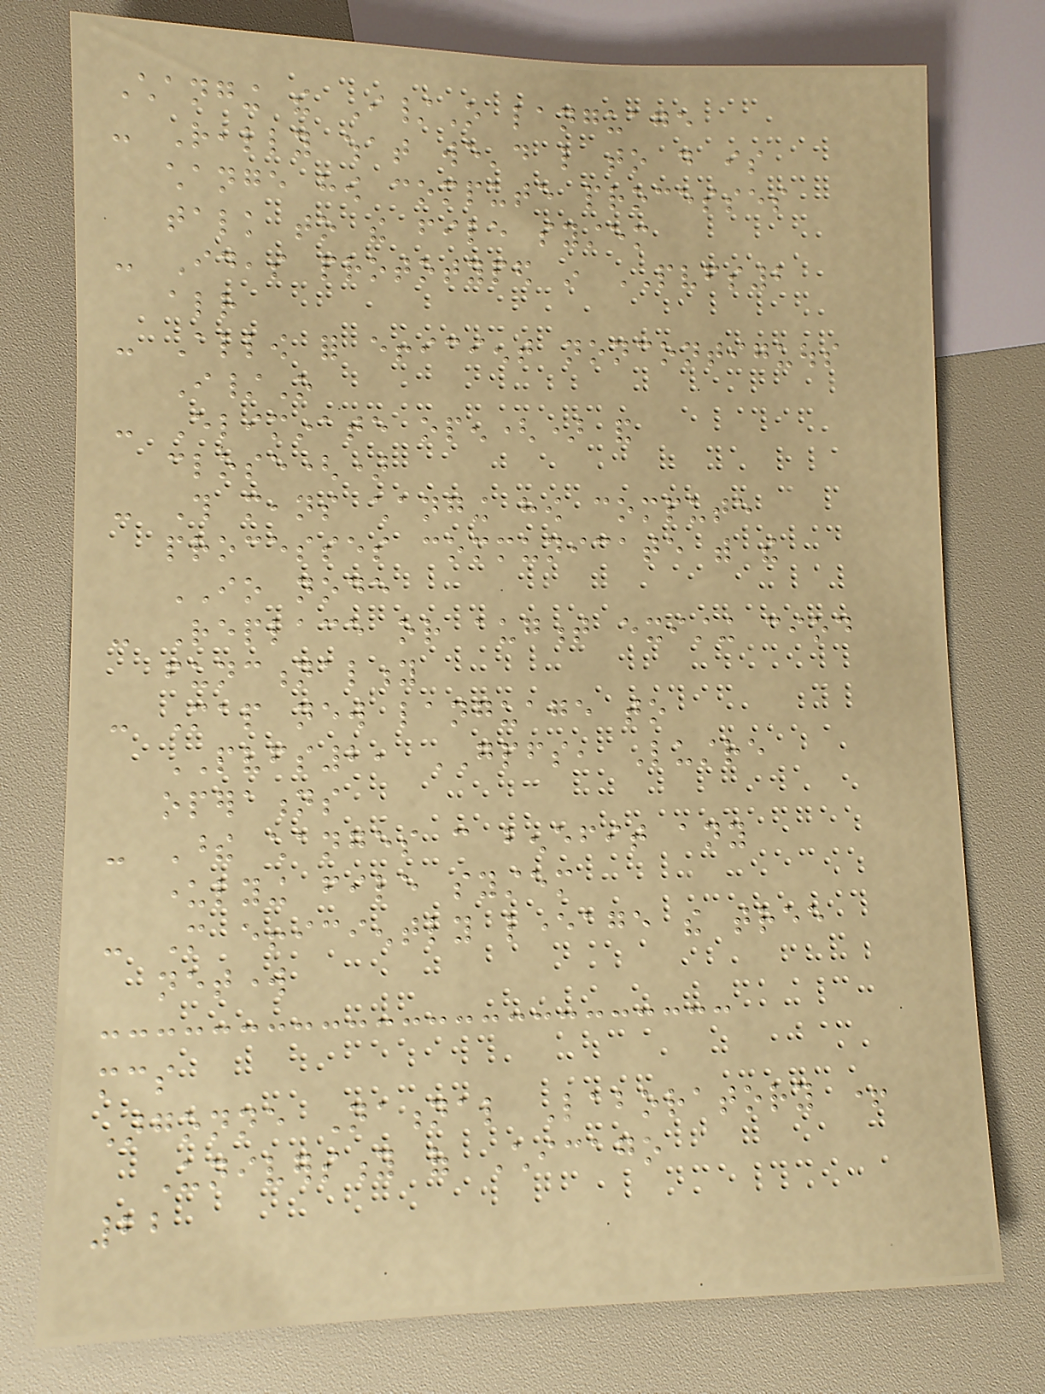Changing the I/O language
- Really what we'd like to do is
change how compute processes
talk to the file system
- Ideas prototyped in PVFS2
already
- Allow for efficient noncontiguous
I/O
- Eliminate open() and
close()
- This means changing how compute
processes communicate with the
IO node
- Replace or augment existing ciod
functionality
- Map new language to
PVFS2, GPFS, Lustre
operations
- These changes can benefit any
underlying file system
- More efficiently leverage the tree
network
mcs
Argonne National Laboratory +
University of Chicago
22
